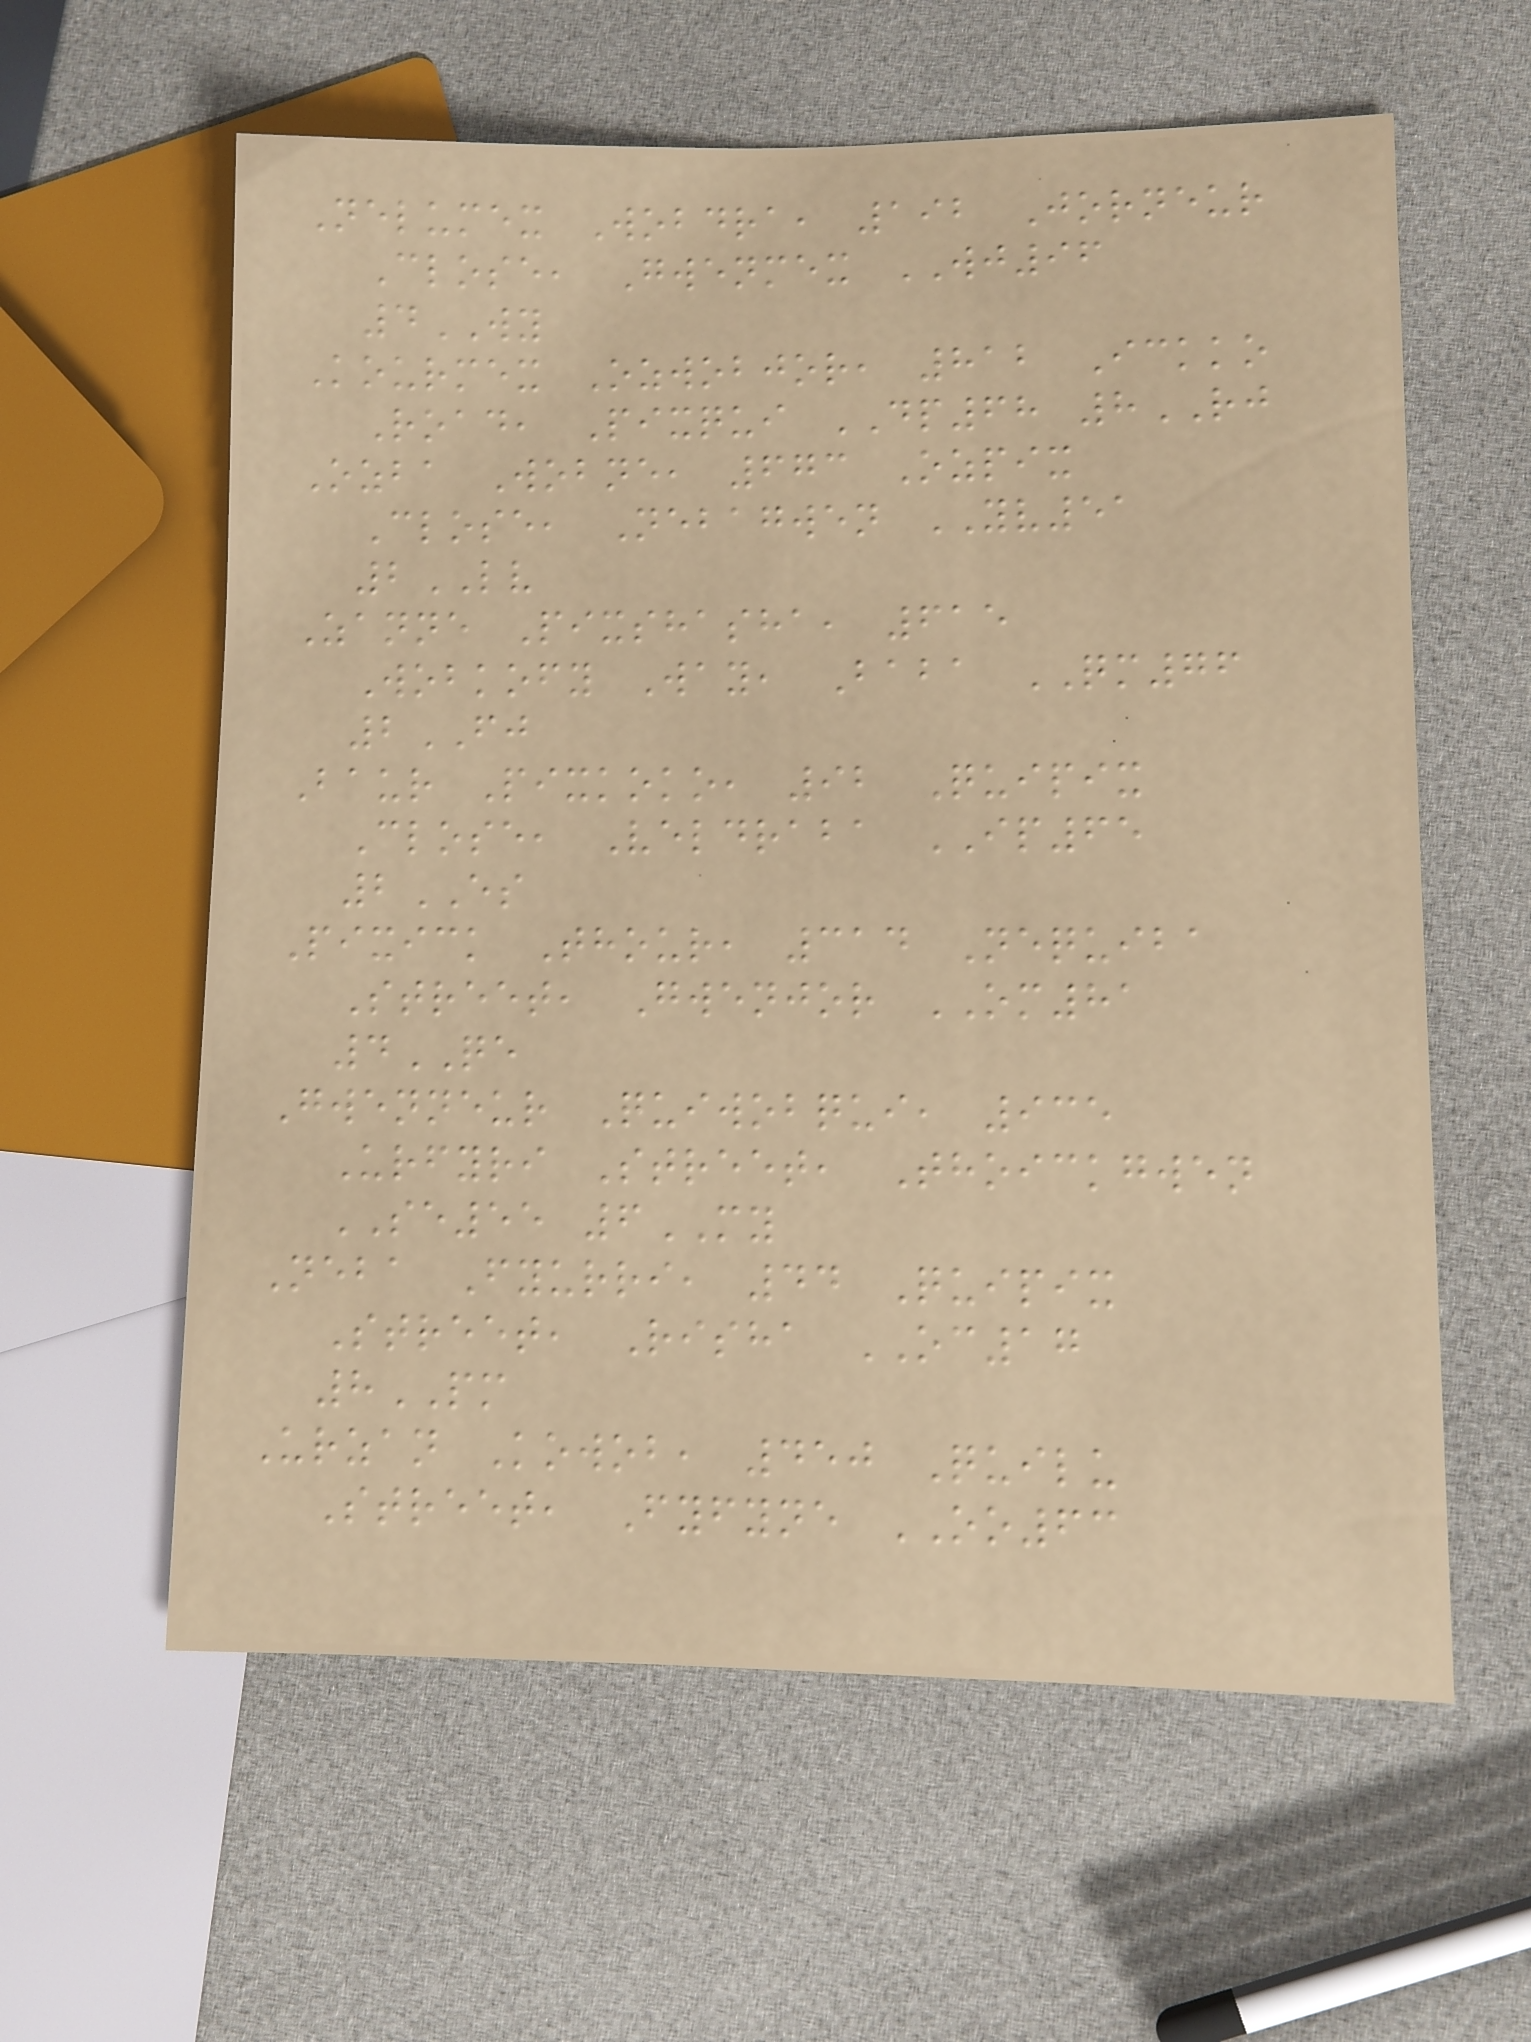Nelumex Wobdra, 192 Jorneur
Close, Gwenmex WJ96
4WY
Kourmex Ozwobjor, 812 Ickko
Road, Pixqui DP68 8RJ
Ozba Wobne, 673 Ozpix
Close, Nebagwen YV51
2LV
Zanne Pixshasha, 615
Wobkofy Way, Baba QM76
2FJ
Baur Pixkoko, 92 Quipix
Close, Veldraba IP65
2ES
Pixick Thour, 314 Nequiba
Street, Gwenjor OM81
4QE
Gwenneur Quiwobqui, 935
Urfyri Street, Thoickgwen
SE55 6MY
Neba Fyurri, 44 Quipix
Street, Risha OC17
8PM
Urzan Kowob, 450 Quilu
Street, Fyfyne OO63
